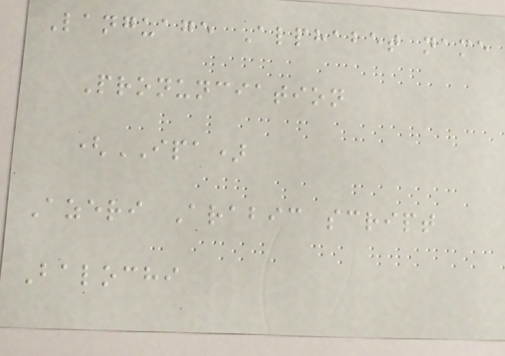Language Alphabet name
Pronunciation
(IPA)
Azeri Arabic script
Balochi
